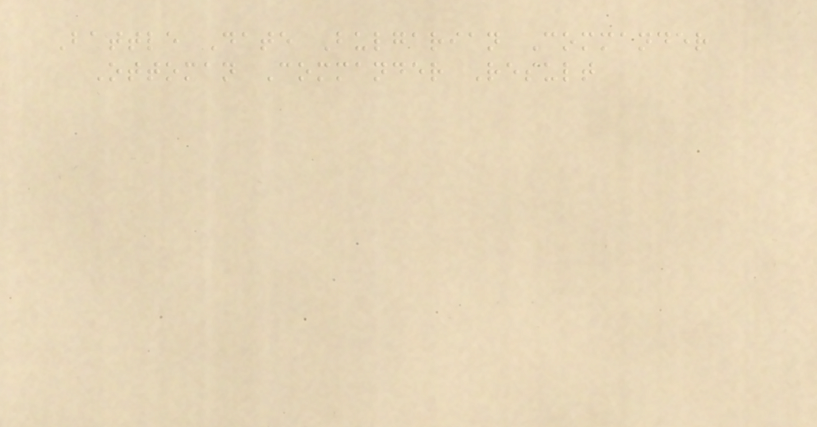Battle Date Bulgarian Commander
Ottoman Commander Result
